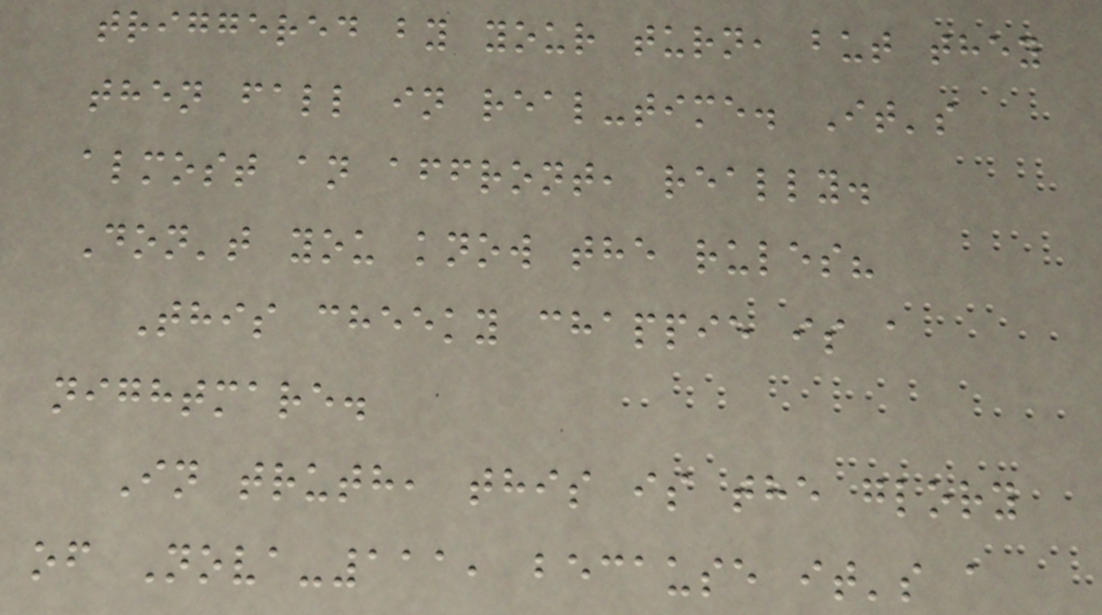triggered by your turn, but they
then fall in real-time. It's
almost an affront, really.
Don't you know the rules?
This cheeky chappie is a
nightmare.
In truth, this is the glory
of Nova-111, because it's a
